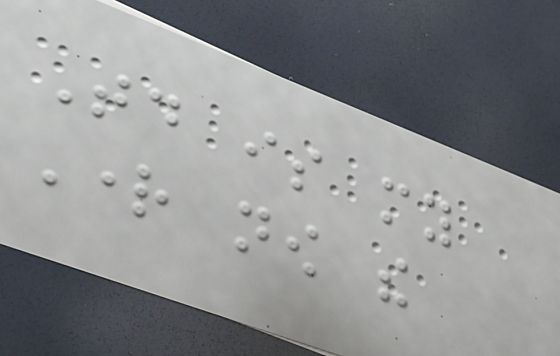Today is my
Right now the
